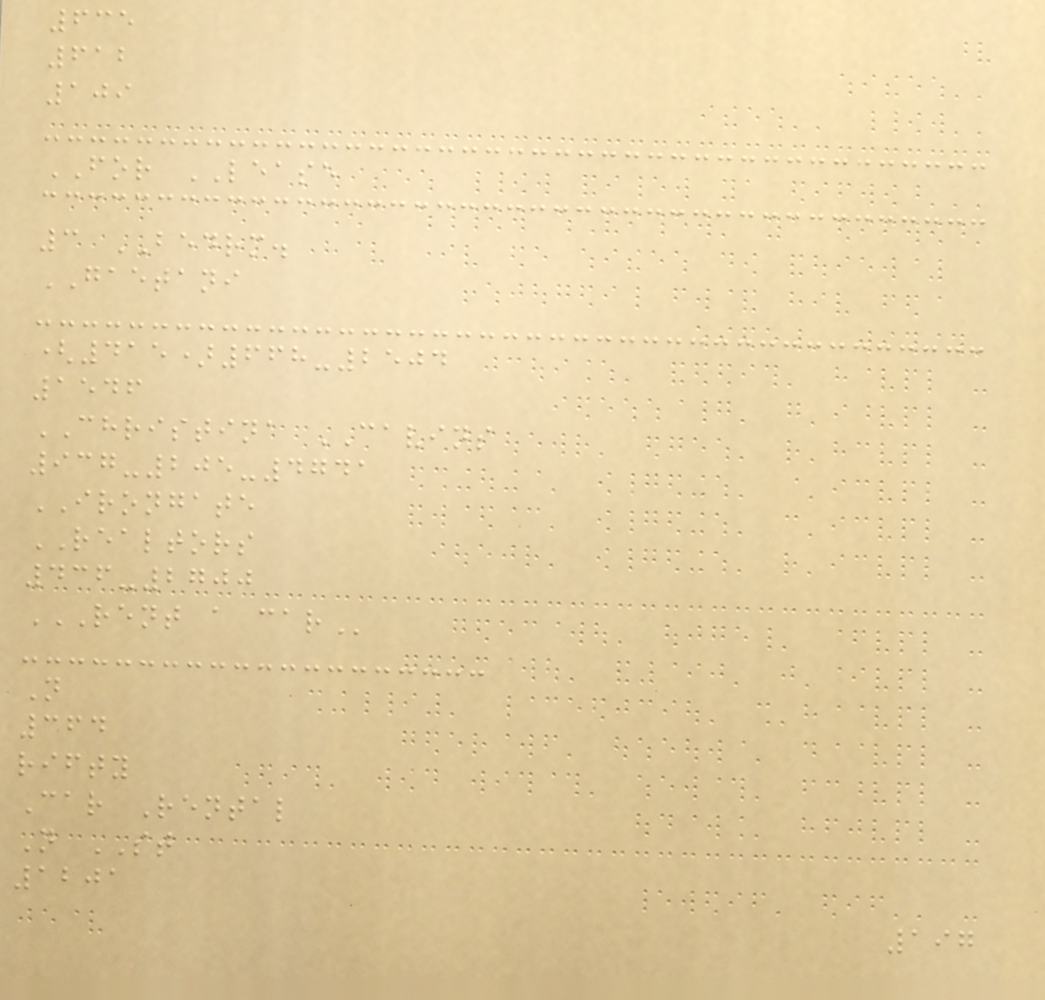635
612
109
FOR LEASE
3 BEDRM.
GAETANI
(415)668-2504
1546
CHRISTINA CAVINS
937-205-4741
IRONGATE
REALTORS
436-2700
RENT A CAR
N
364
rifty
Car Rental
N ST
1201
197
